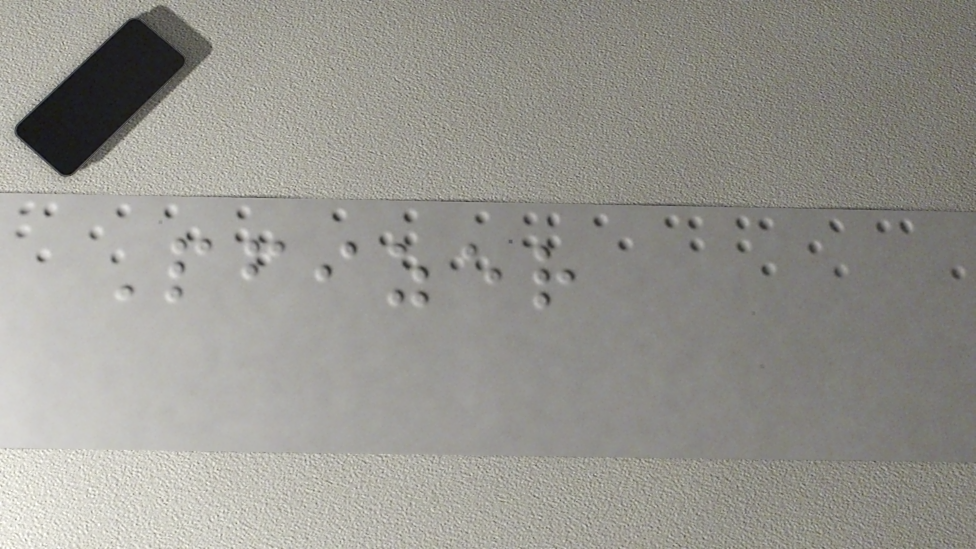Pfizer
